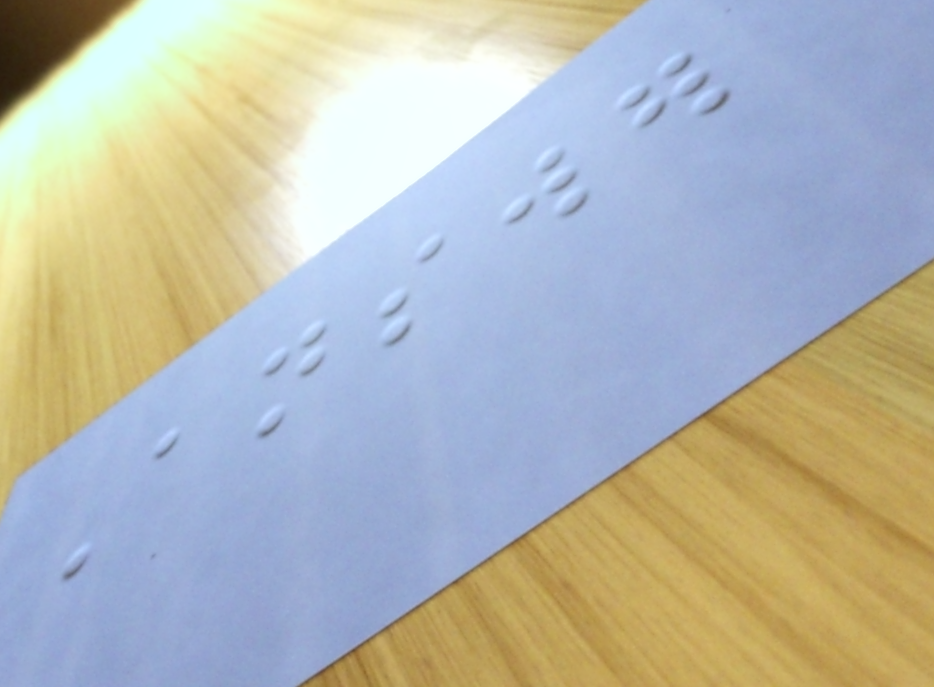Answer
